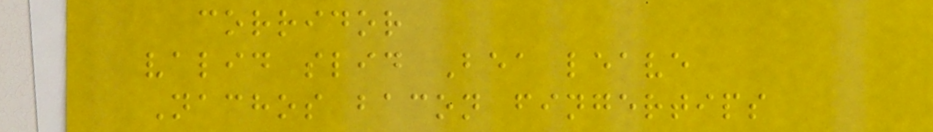corridor
valid slid Bea leave
Nachos bacon fingertips
